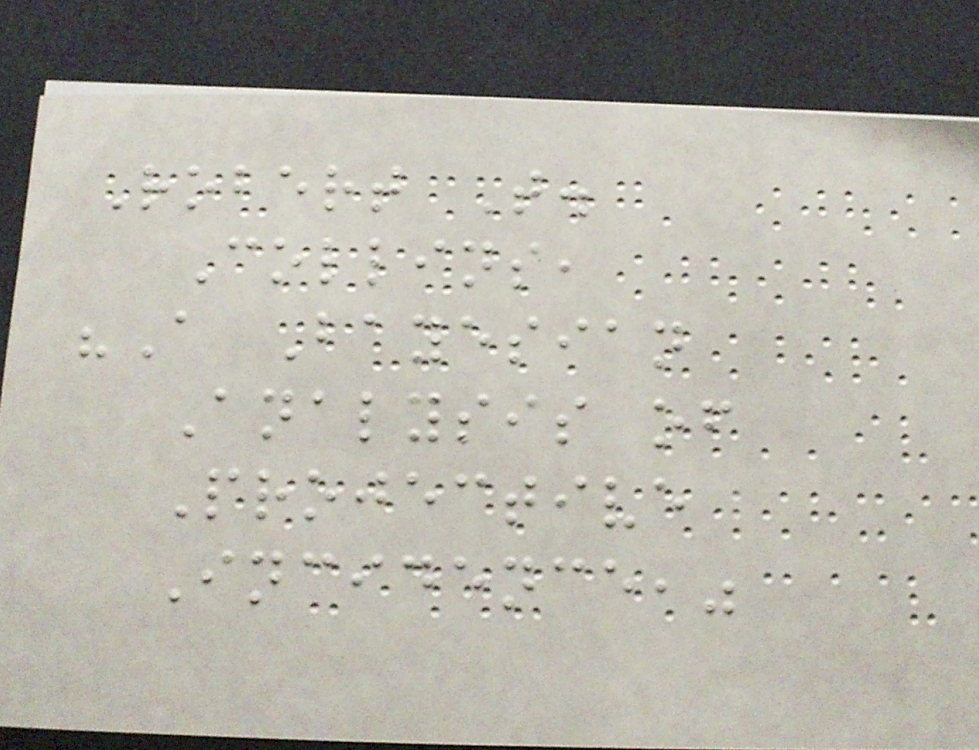Robert T.
Collins,
"A Bayesian
Analysis of
Projective
Incidence,"
